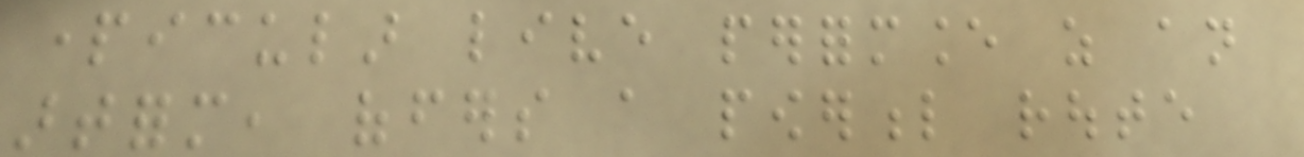particular live performance as an
artform, offers a powerful route
